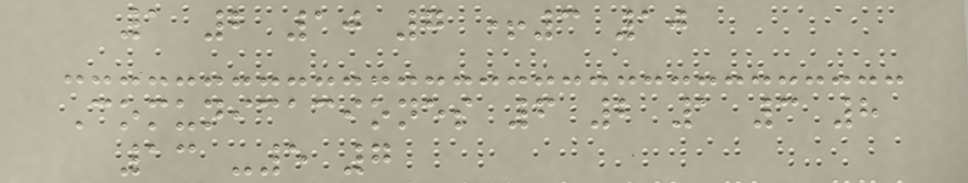1 2 10 7 +3 10
Comunicaciones 6 2 1 3 8
13 -5 7
